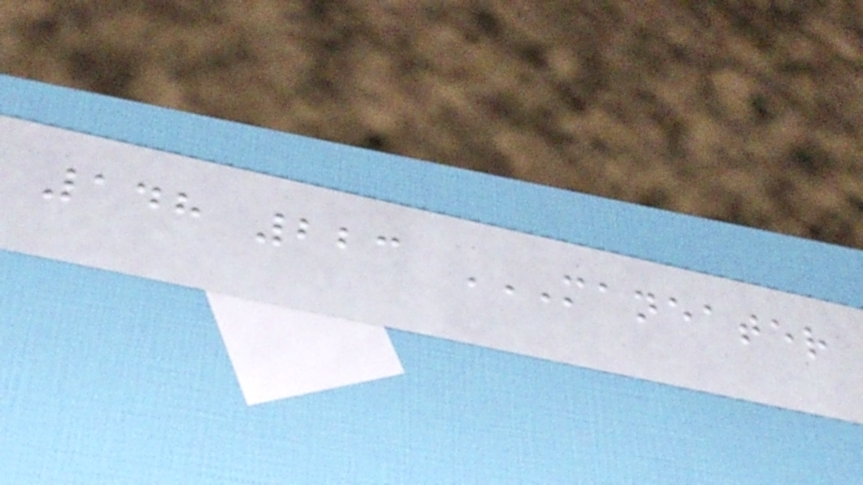148 223 MANEATER
